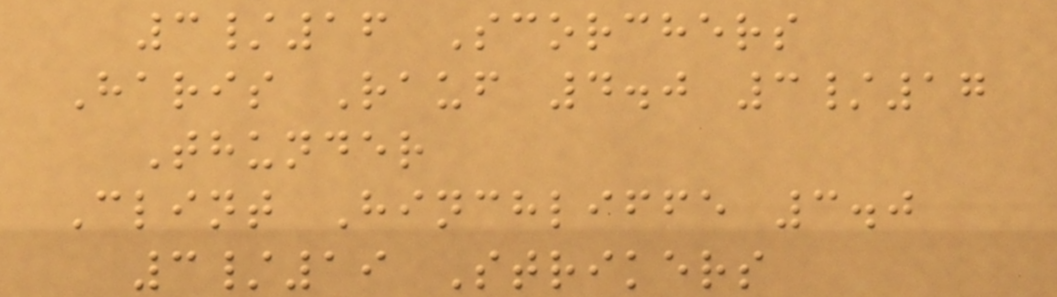3/16 Scorchers
Haris Rauf 4.0 3/17
Thunder
Clint Hinchliffe 3.0
3/19 Strikers
